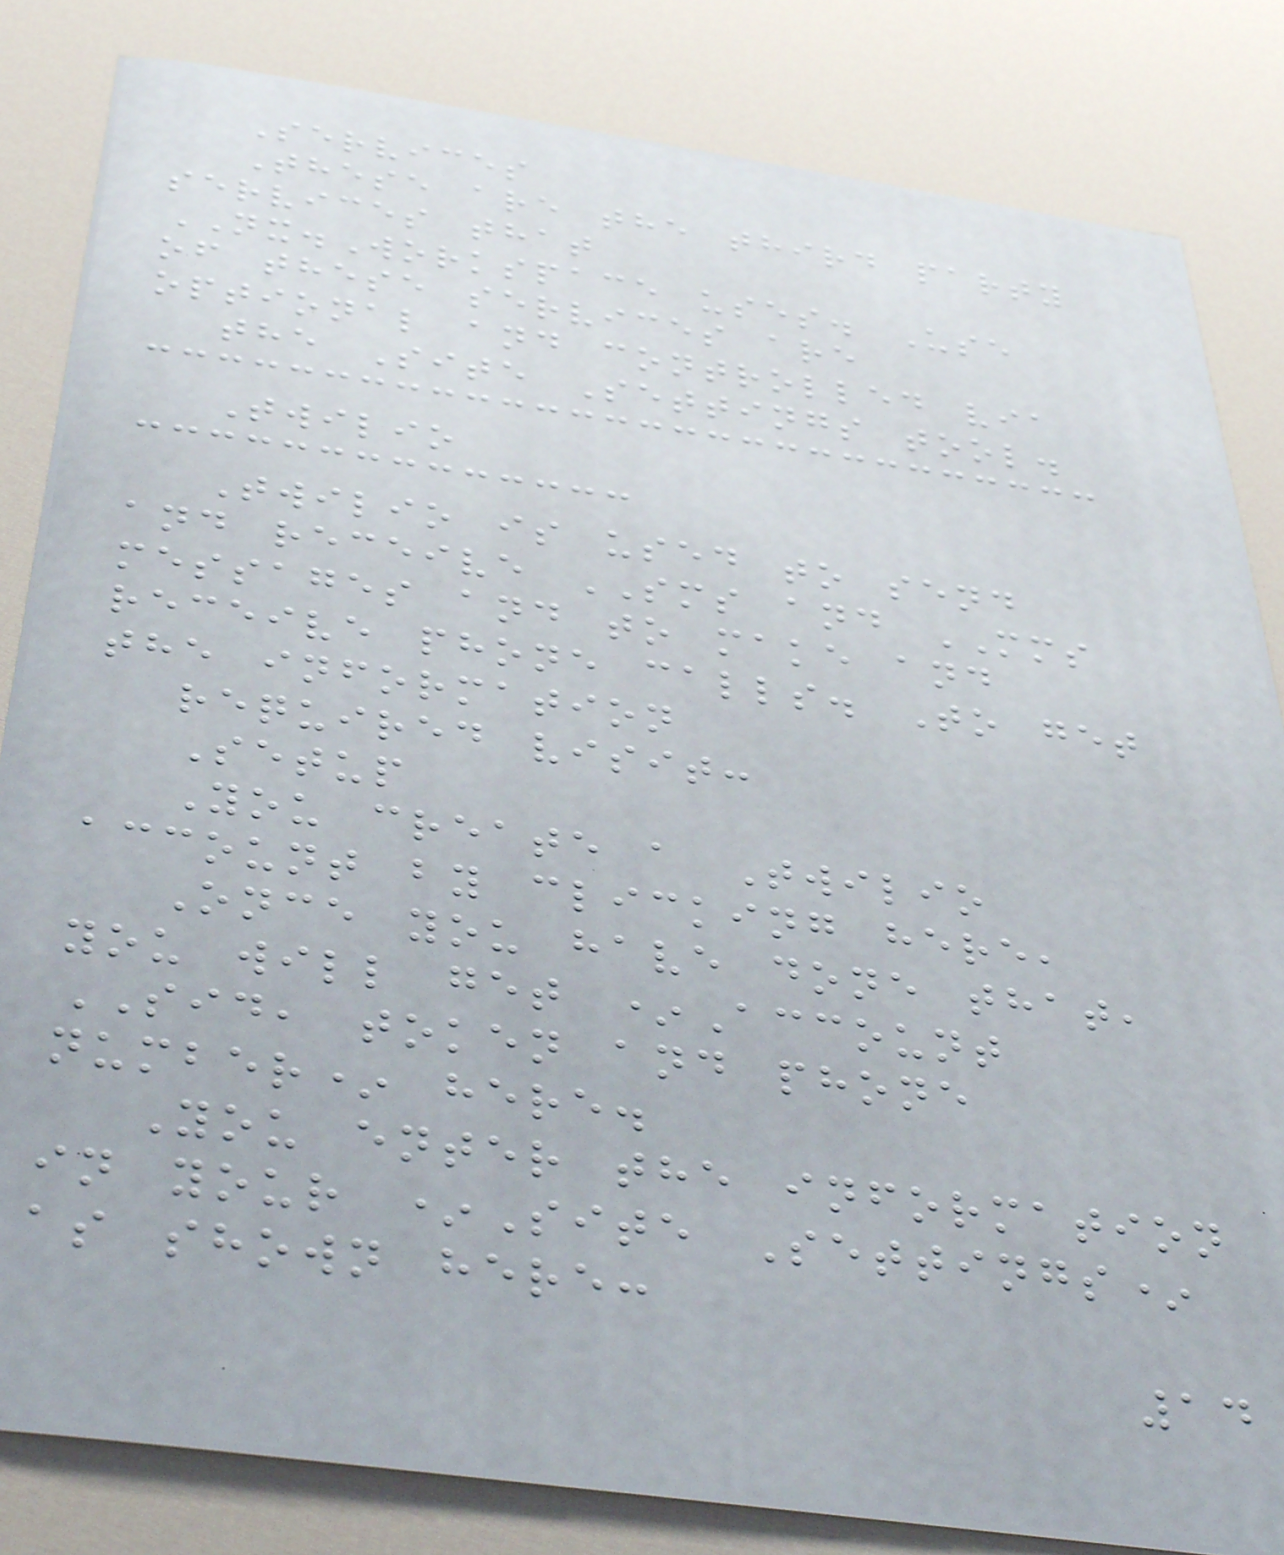Services
These are the third party
services that
NX.Workspace uses. Use
of these services are
optional and controlled via
the Site Settings tool.
Twilio
Twilio is used to send
and receive SMS and MMS
messages and to make and
receive phone calls. To get
the information
required visit:
Setup
You create a Twilio
account by clicking here,
Once you have done that,
you will get *Account
SID, token and phone
number* here.
You enter the information
in your *Site Settings*
as shown here:
14
